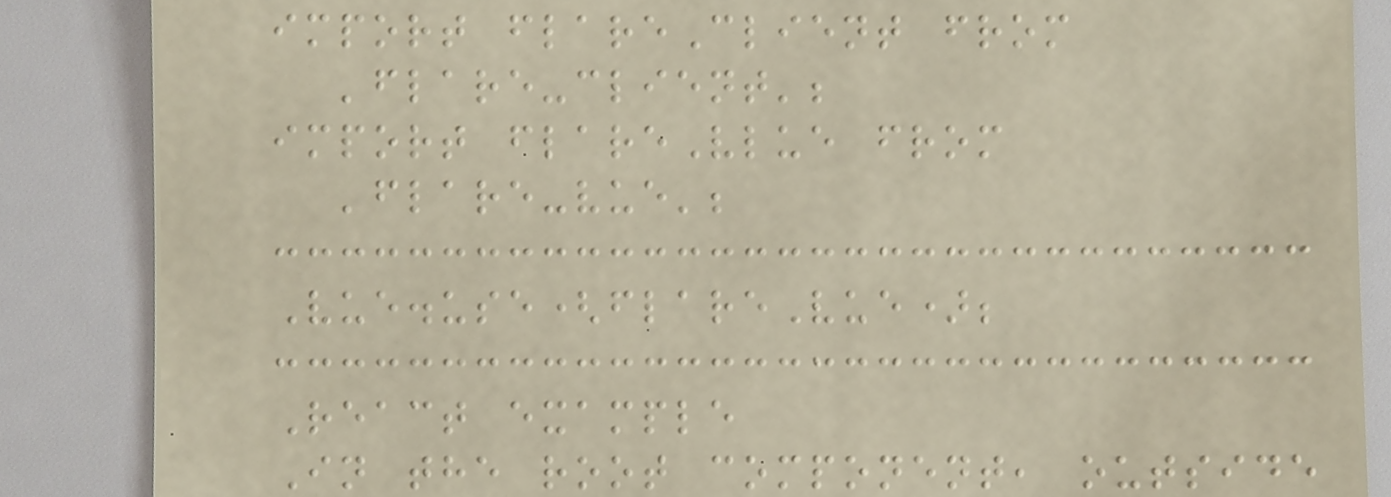import flareClient from
'flare-client';
import flareVlue from
'flare-vue';
Vue.use(flareVue);
React example
In the root component, outside
